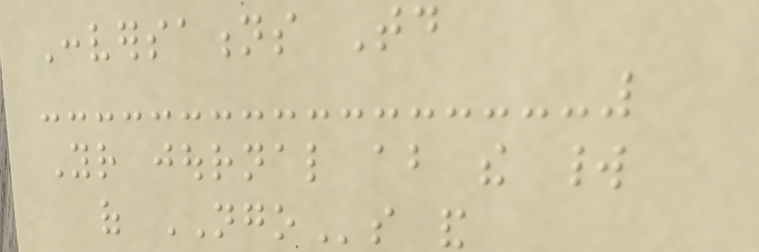Conversations Today
Your journal about the world
of NGOs and
